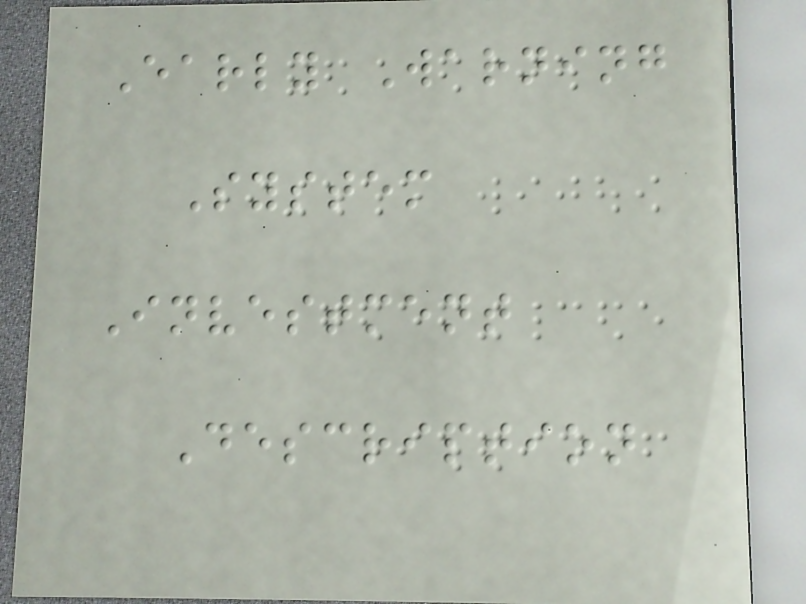Early Warning
System
Investment
Description
